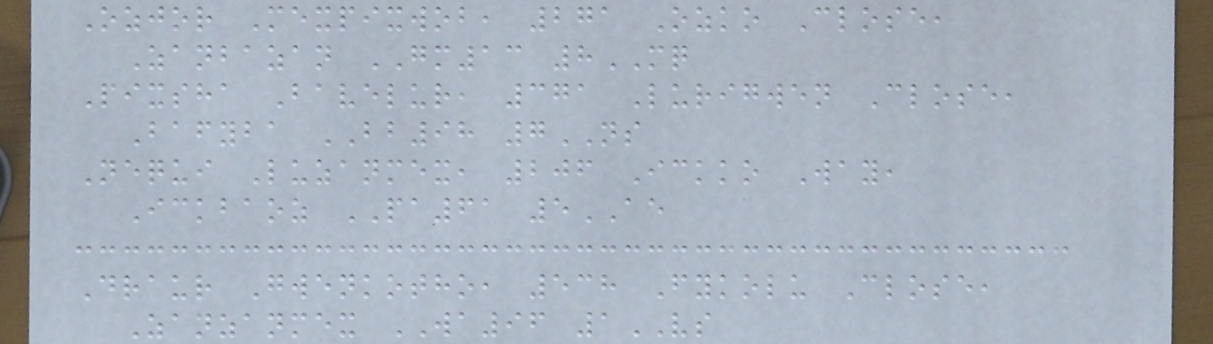Ozjor Mexpixwob, 271 Ozko Close,
Zanbazan GM13 8MQ
Pixsha Bavelur, 371 Lurigwen Close,
Bafyba BB98 7NS
Nequi Luzanmex, 206 Ickko Way,
Ickbaoz PA61 5AE
Draur Gwenkotho, 538 Fykolu Close,
Zanzanmex WA96 1VS
